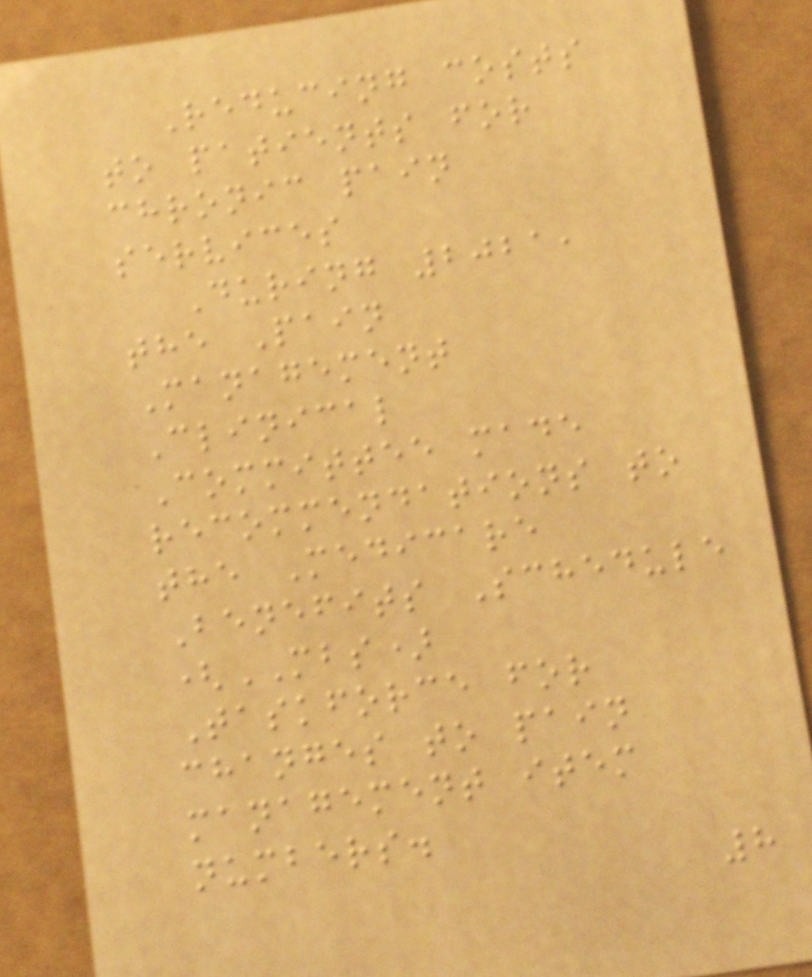Reducing costs
to patients for
chronic pain
services
During 2021,
the Pain
Management
Clinical
Committee made
recommendations to
the Medicare
Benefits Schedule
(MBS)
Taskforce for
changes to pain
management item
numbers.
8
